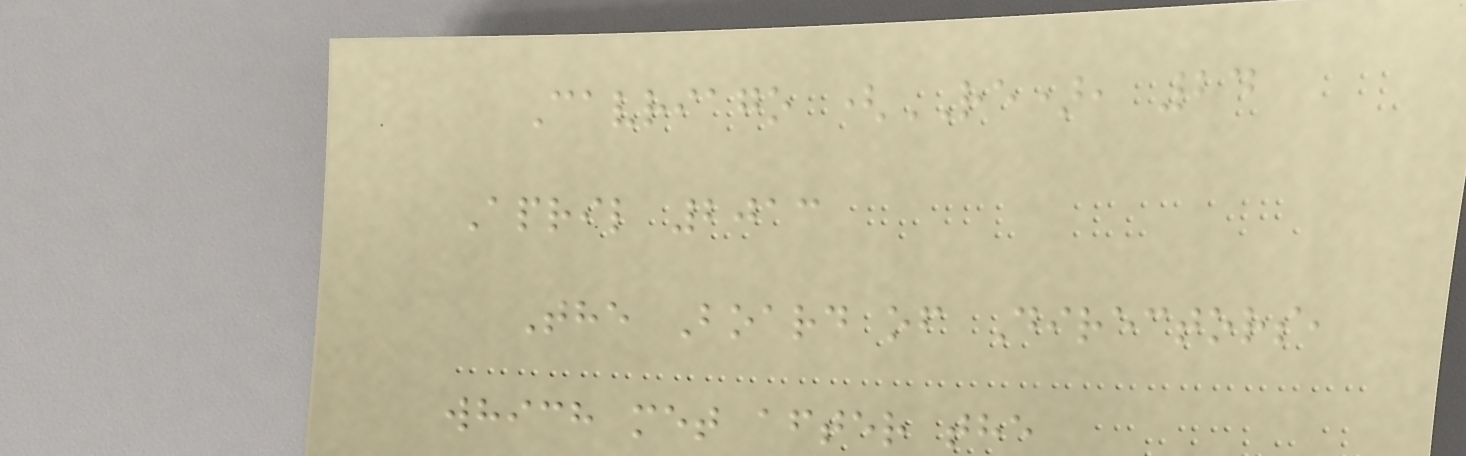Cavriago (RE), 24
April 2013
The Board of Directors,
which met after the
